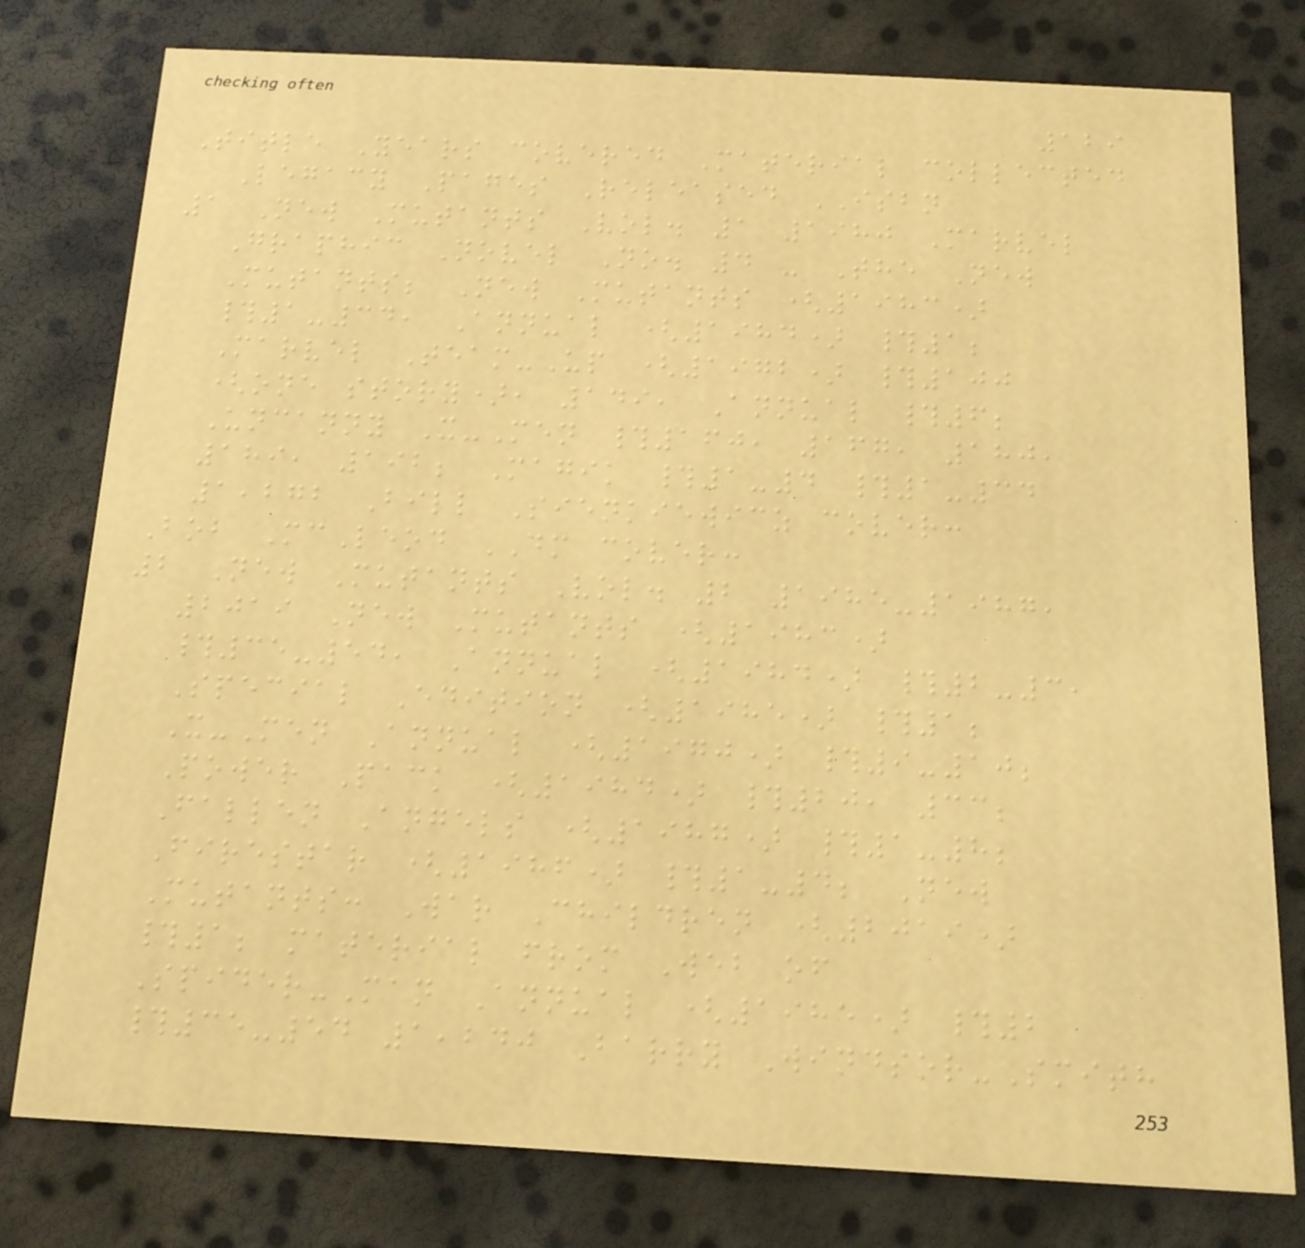129
Title Years covered Material collected
Legacy Pages Released ISBN
1 New Mutants Vol. 1 1980 Marvel
Graphic Novel No. 4 - The New
Mutants; New Mutants (1983)
#1-34, Annual (1984) #1;
Marvel Team-Up (1972) #100
(one story), 149, Annual #6;
Uncanny X-Men #160, 167, 180,
189, 192; Magik #1-4 #1-34
1,272 Bill Sienkiewicz cover:
Bob McLeod DM cover:
2 New Mutants Vol. 2 1985-1987,
2019 New Mutants (1983)
#35-54, Annual (1984) #2-3,
Special Edition (1985) #1;
X-Men Annual (1970) #9-10;
Power Pack (1984) #20, 33;
Fallen Angels (1987) #1-8;
Firestar (1986) #1-4; New
Mutants: War Children (2019)
#1; material from Web of
Spider-Man Annual (1985) #2
#35-54 1,240 Barry Windsor-Smith
